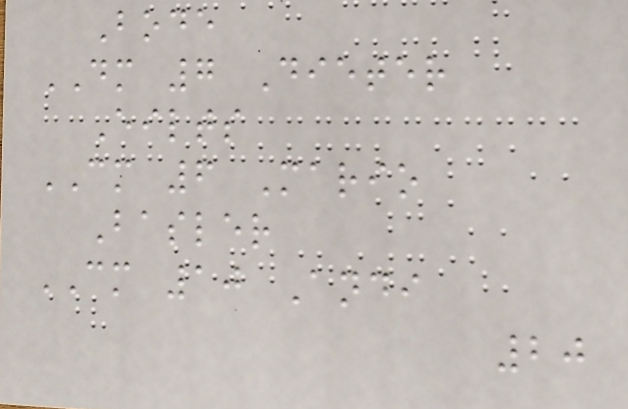Bode
DM 7 Dieter
Eilts
CM 6 Mario
Basler
CM 10 Andi
20
